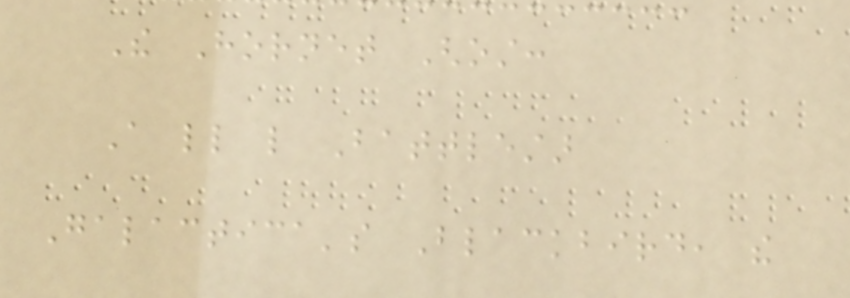The Hornet Ghost:
A little like Battlestar
Galactica's Blackbird, the
